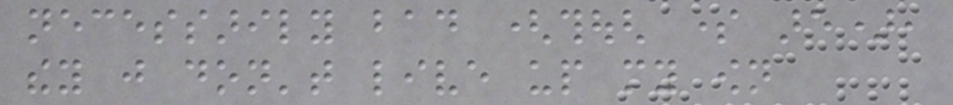necessarily bad (though some are),
they just don't live up my own
